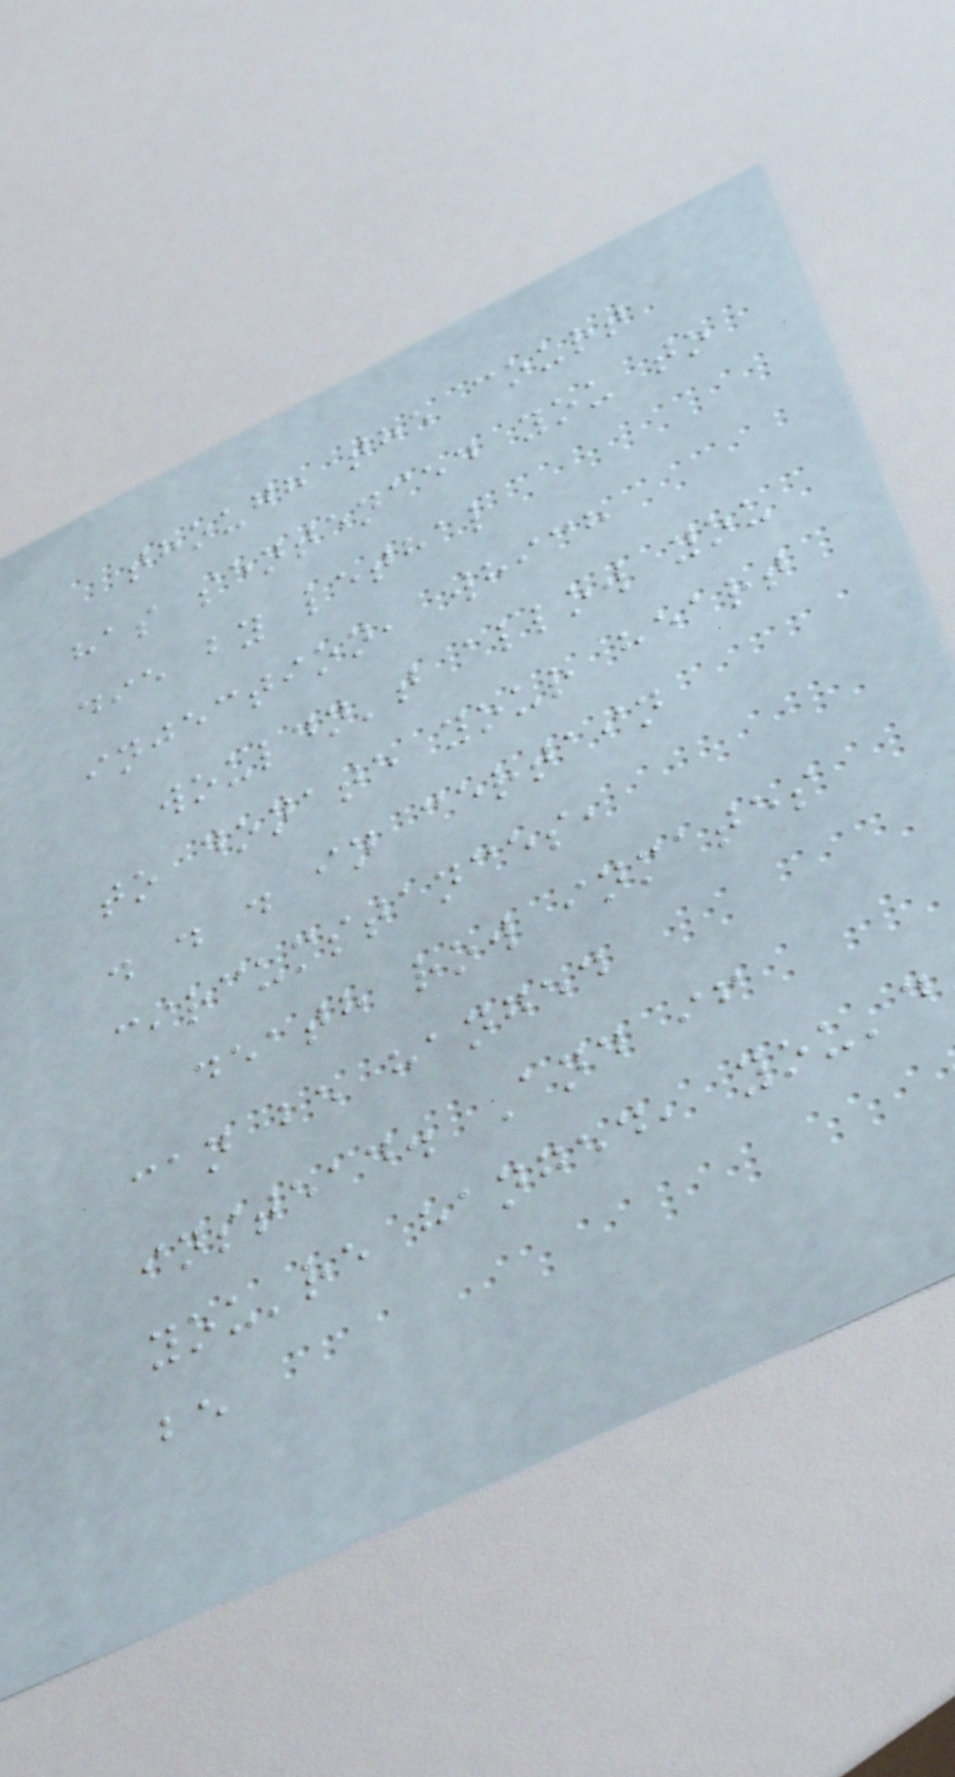though the court
has sentenced you to
die by lethal
injection, which
wouldn't allow you
to donate your heart
. . . in certain
circumstances,
death row inmates
can be hanged
instead. And if
you're hanged, you'd
be
